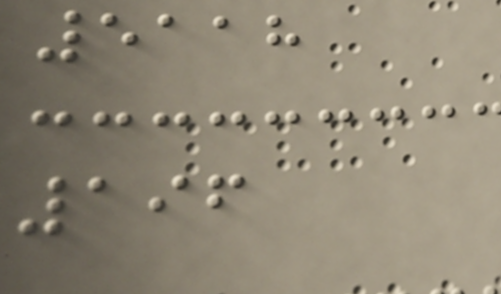5118
196
